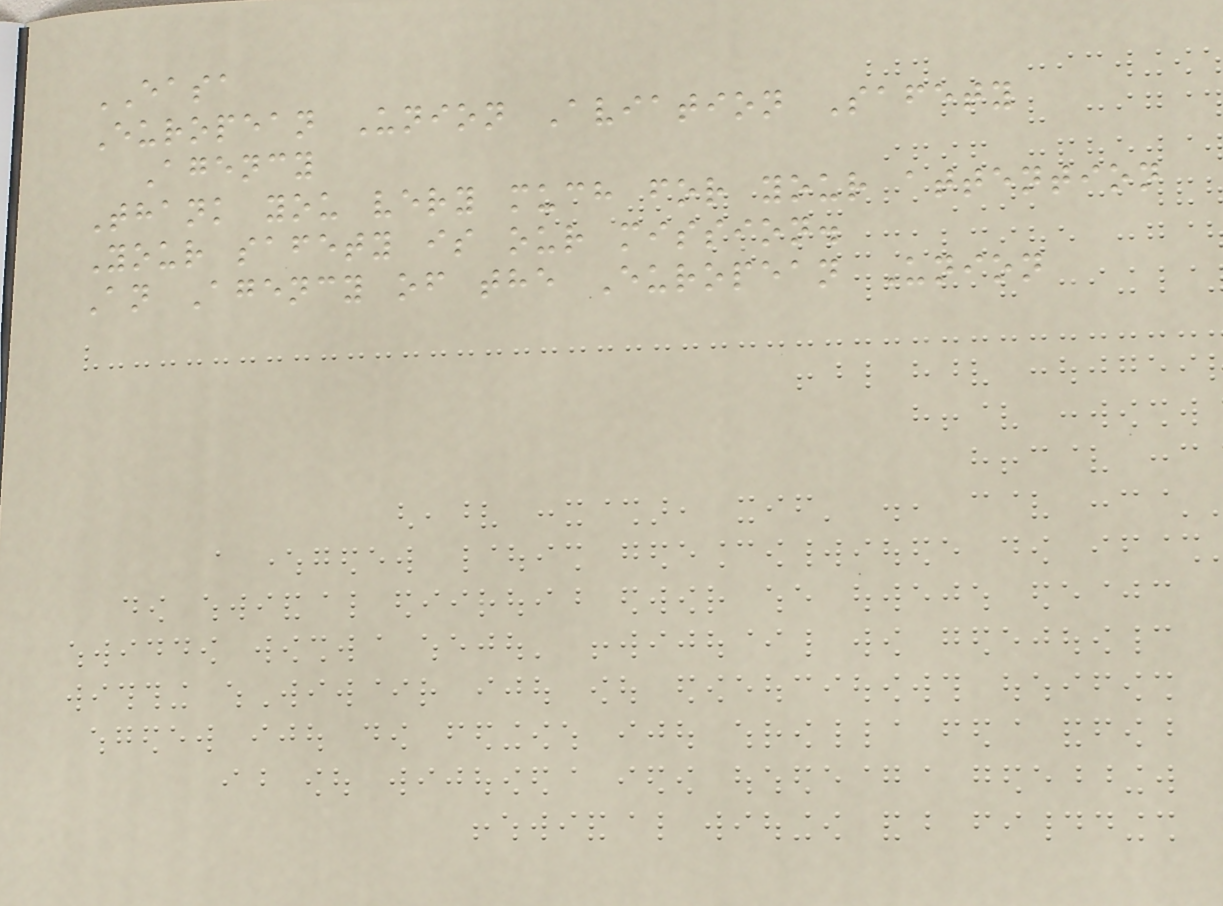EASA
European Union Aviation Safety
Agency
Thank you very much for your attention
Your safety is our mission.
An Agency of the European Union
